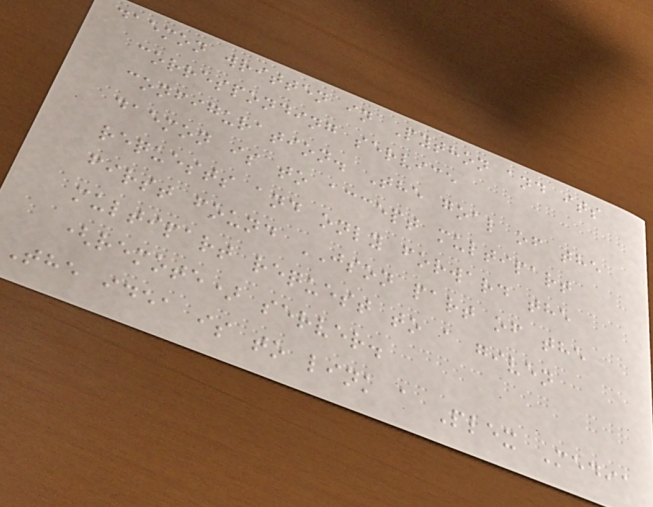daemon written in Python and its
corresponding service
configuration. The goal of the
daemon is to accept multipart
requests and only forward the
first found JSON part of the
multipart request to a given
(remote) server.
The idea is to link a Plex Media
